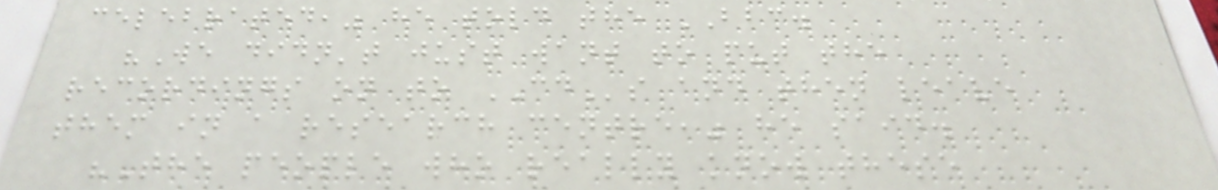celebrated," he told the BBC.
"We didn't just want to put the
recordings on to CDs and then leave
them in a research centre," he said.
"The people who really know these
